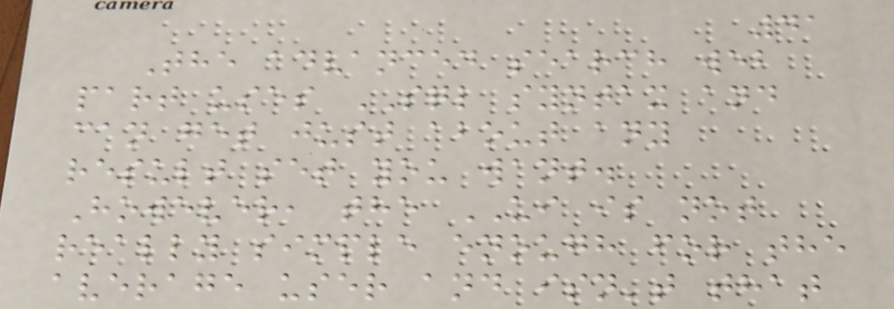41
The advanced search web
part uses SQL syntax and
can get just about any
result set you want.
However, the UI is not
really simple enough for the
average user and isn't that
